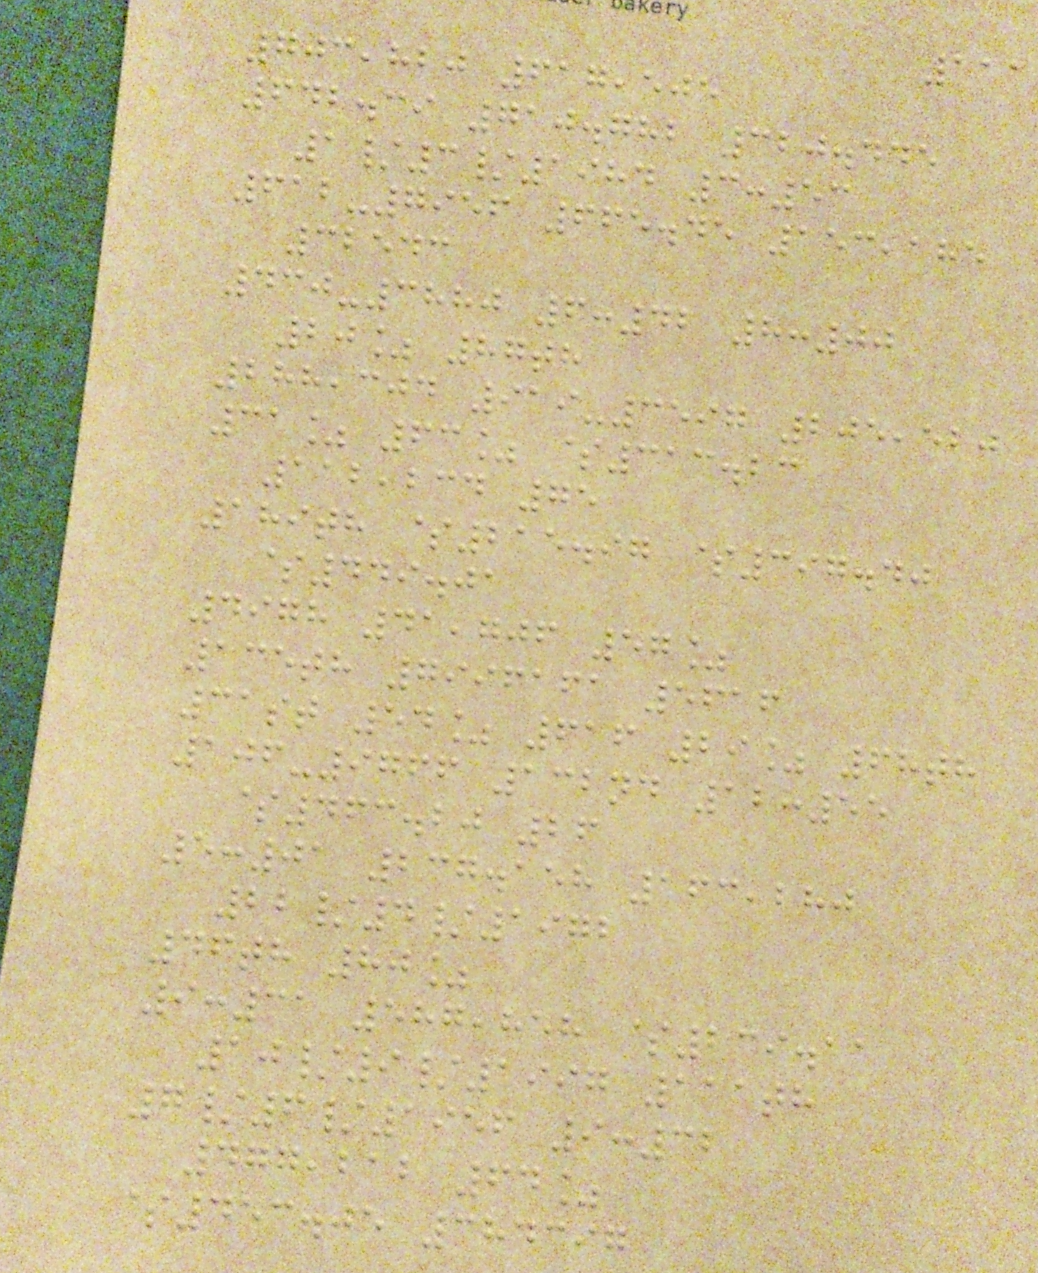111
703,820 617,505
642.39 710.782 320.445
1/3/1984 3:53
612-7956 665.45 153,185
32543
430-3880 6:42 8:00
20% 87th
288,304 919-3597 205,520
31% 63% $313.23
112,234 75
189th $215.97 $397.40
$449.01
4978 41,706 57%
135th 7996161 5616
31st 54% 616 29% 68th
106-9766 132nd 12:55
$463.20 26
5:01 237.158 163,280
22/4/1972
46th 80%
9:31 587,858 $239.11
10/9/1997 111th
7/6/1956 9:32
477,212 64%
$453.05 384397
